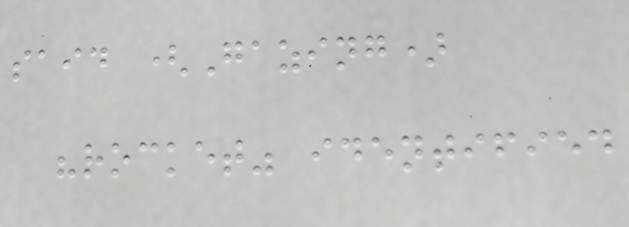said (Gazing)
"rocket" identified
